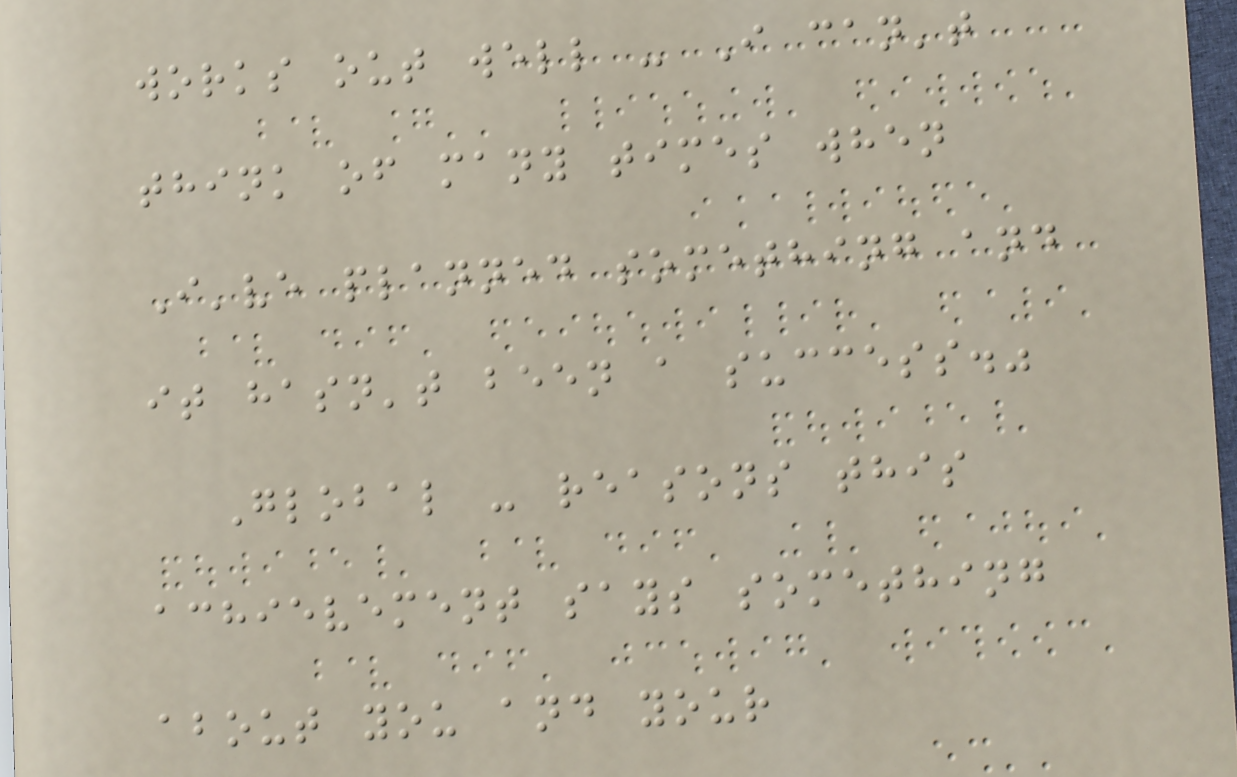works out well - I can't
think of many times when
I've planned something and
it hasn't been a success."
Global - reasons this
achievement says something
about you and your
